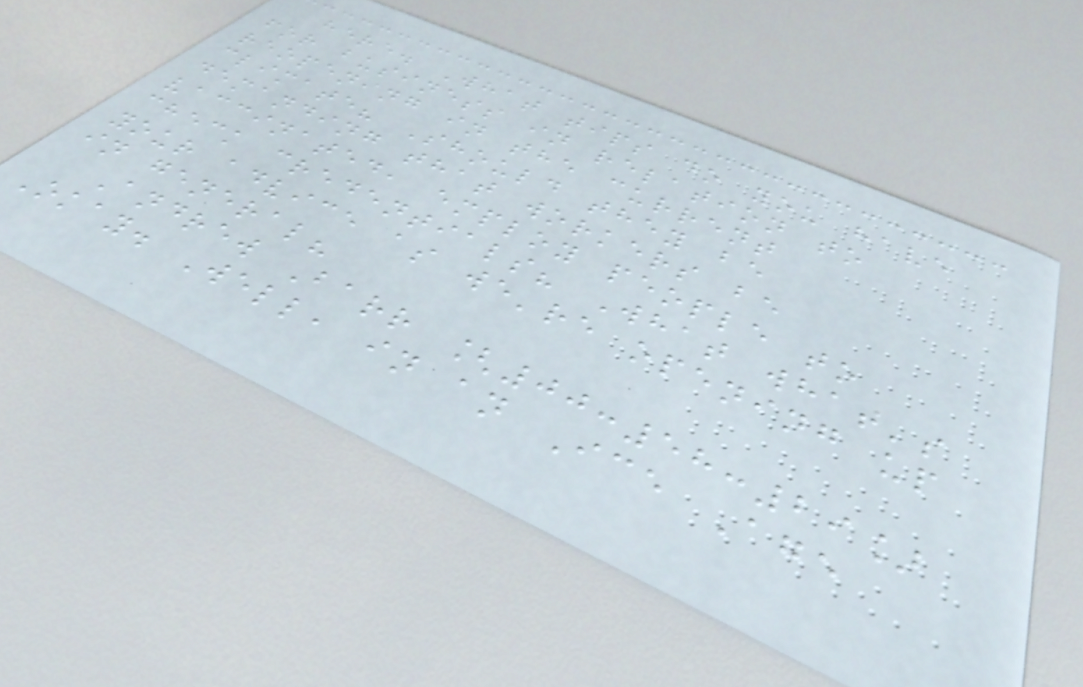here. What tips do you have
for business in relation to
reopening in the current
climate? Should they be
demanding that workers be
vaccinated, employ people to
check credentials? What what's
your advice as we're opening up
in general?
Andrew Barr [00:58:29]
Okay. Well, in an Ice Age
